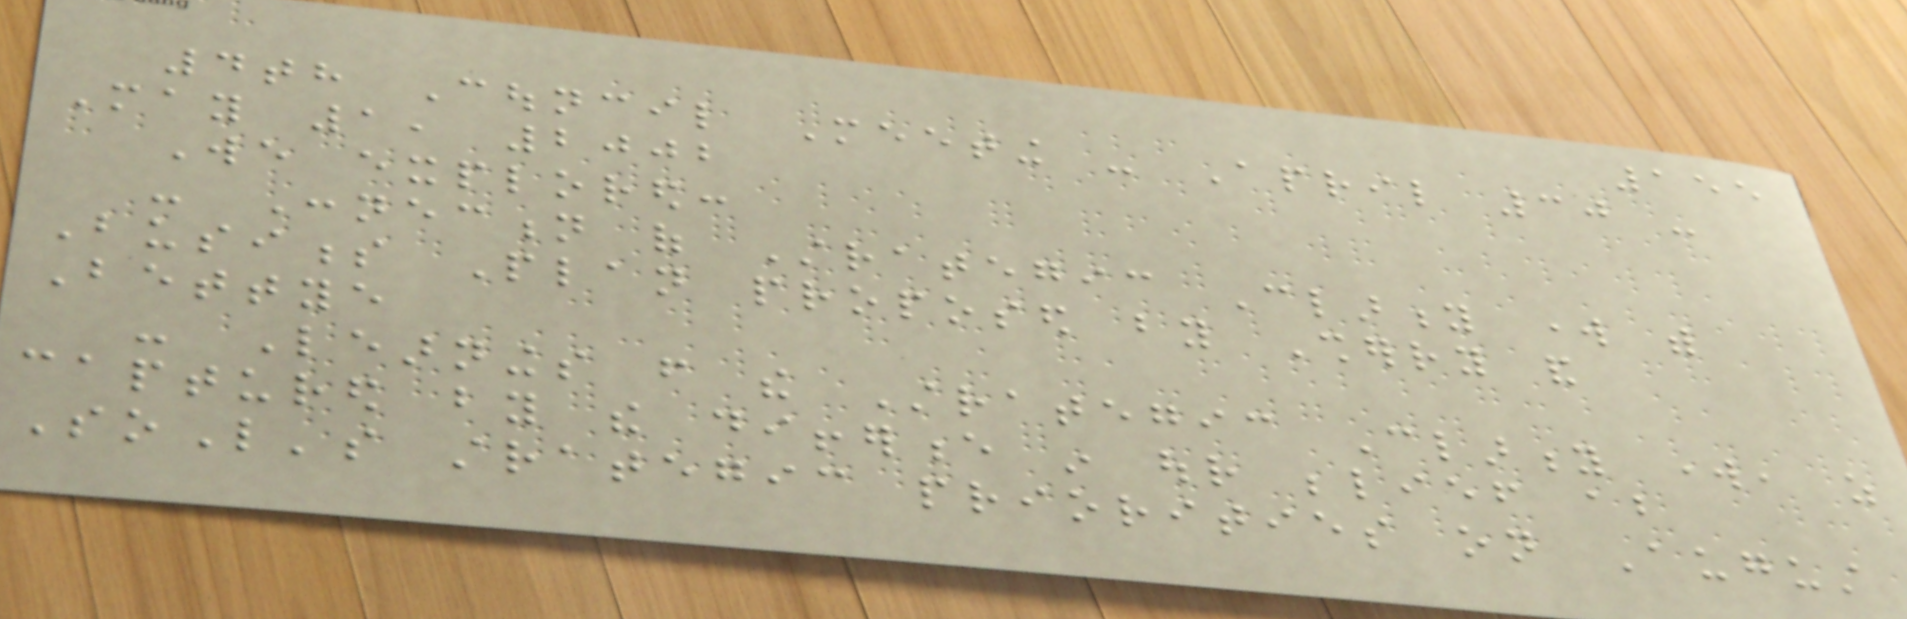155
4th Council Meeting - April 30 -
May 1, 2002
We explored:
- Connection of Strategic Clarity work with
Business Plan proposed by Sherry and
Bettye
- Learnings from the Strategic Clarity work, as
captured by the difference in our belief about
SoL's strategic priorities on August
